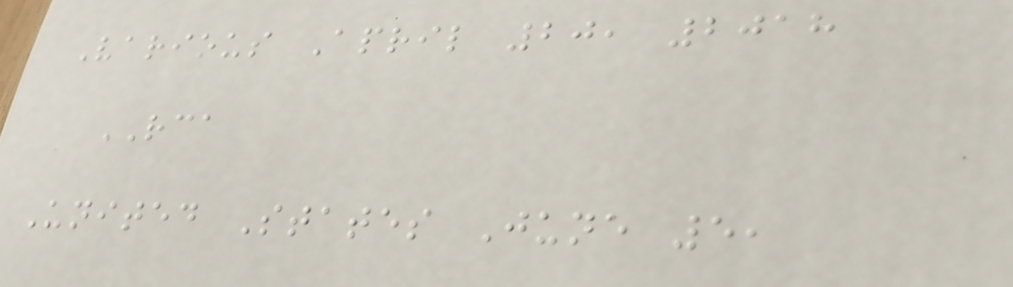Various April 20, 2018
RCA
United States June 5,
